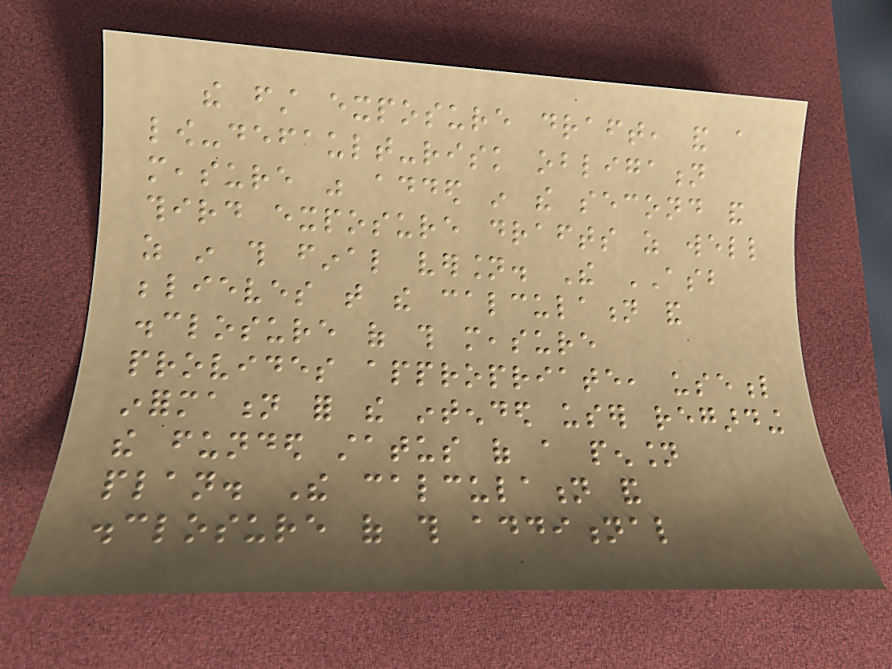the first exposure draft, and a
low-default-risk obligation
measure was added in the second and
third exposure drafts as well
as in this final version. The ASB
believes that the calculation and
disclosure of this measure
provides appropriate, useful
information for the intended user regarding
the funded status of a pension
plan. The calculation and
disclosure of this additional
